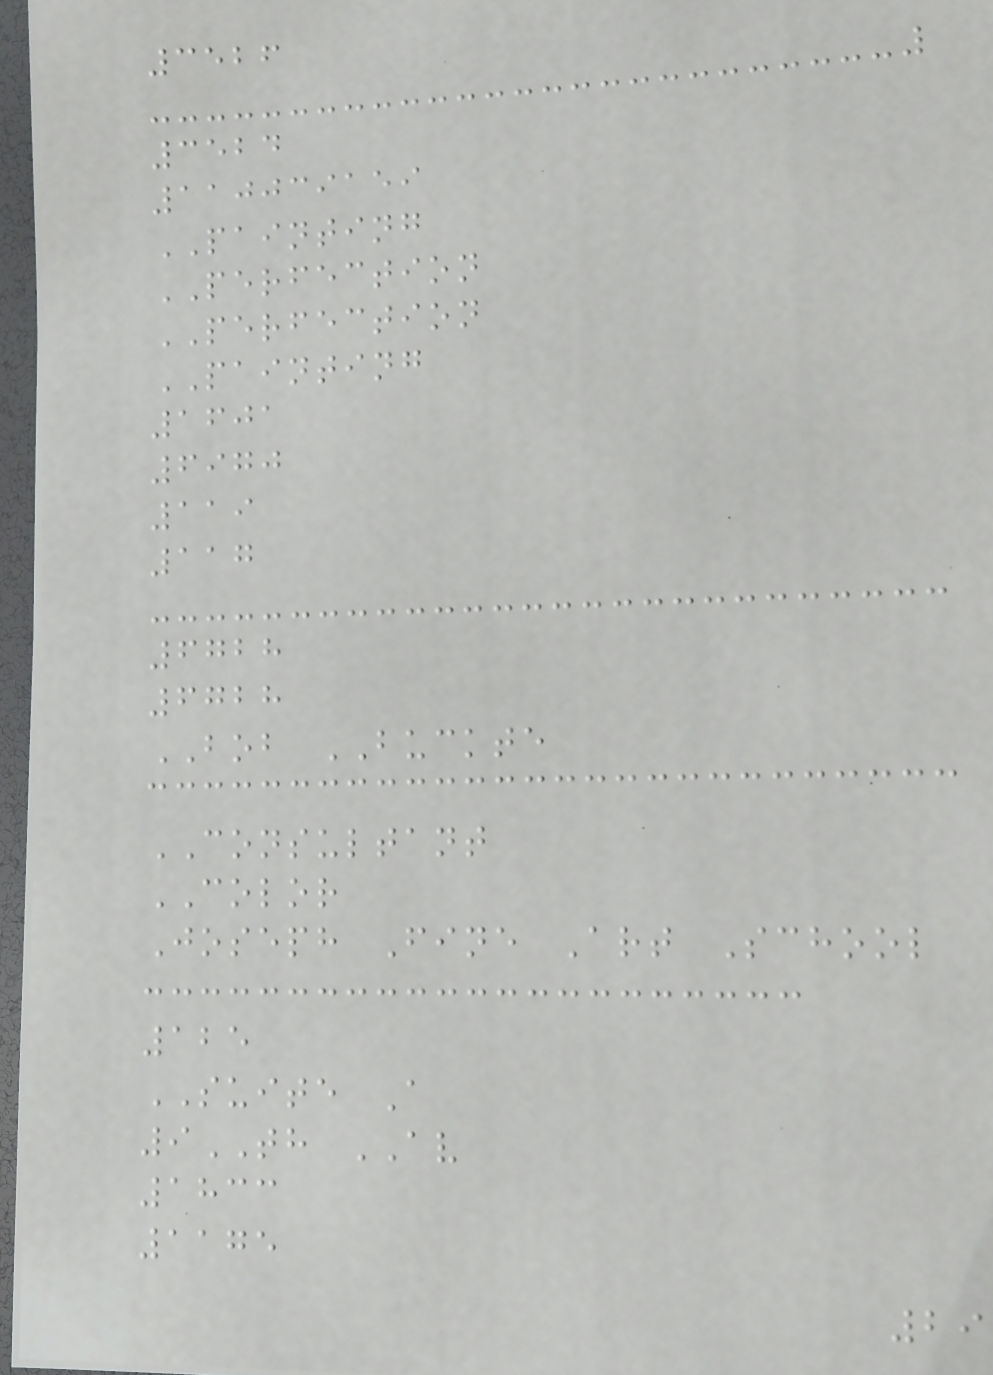3526
3524
110039159
PAINTING
PERFECTION
PERFECTION
PAINTING
1601
6970
119
117
6728
6728
BOB BUCKTE
CONSULTANT
COLOR
Joseph Fine Art School
125
SUITE A
9TH AV
1833
1175
29
